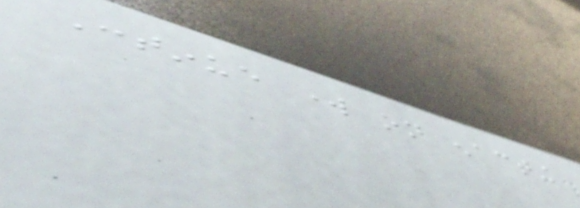Continue work on enacting
